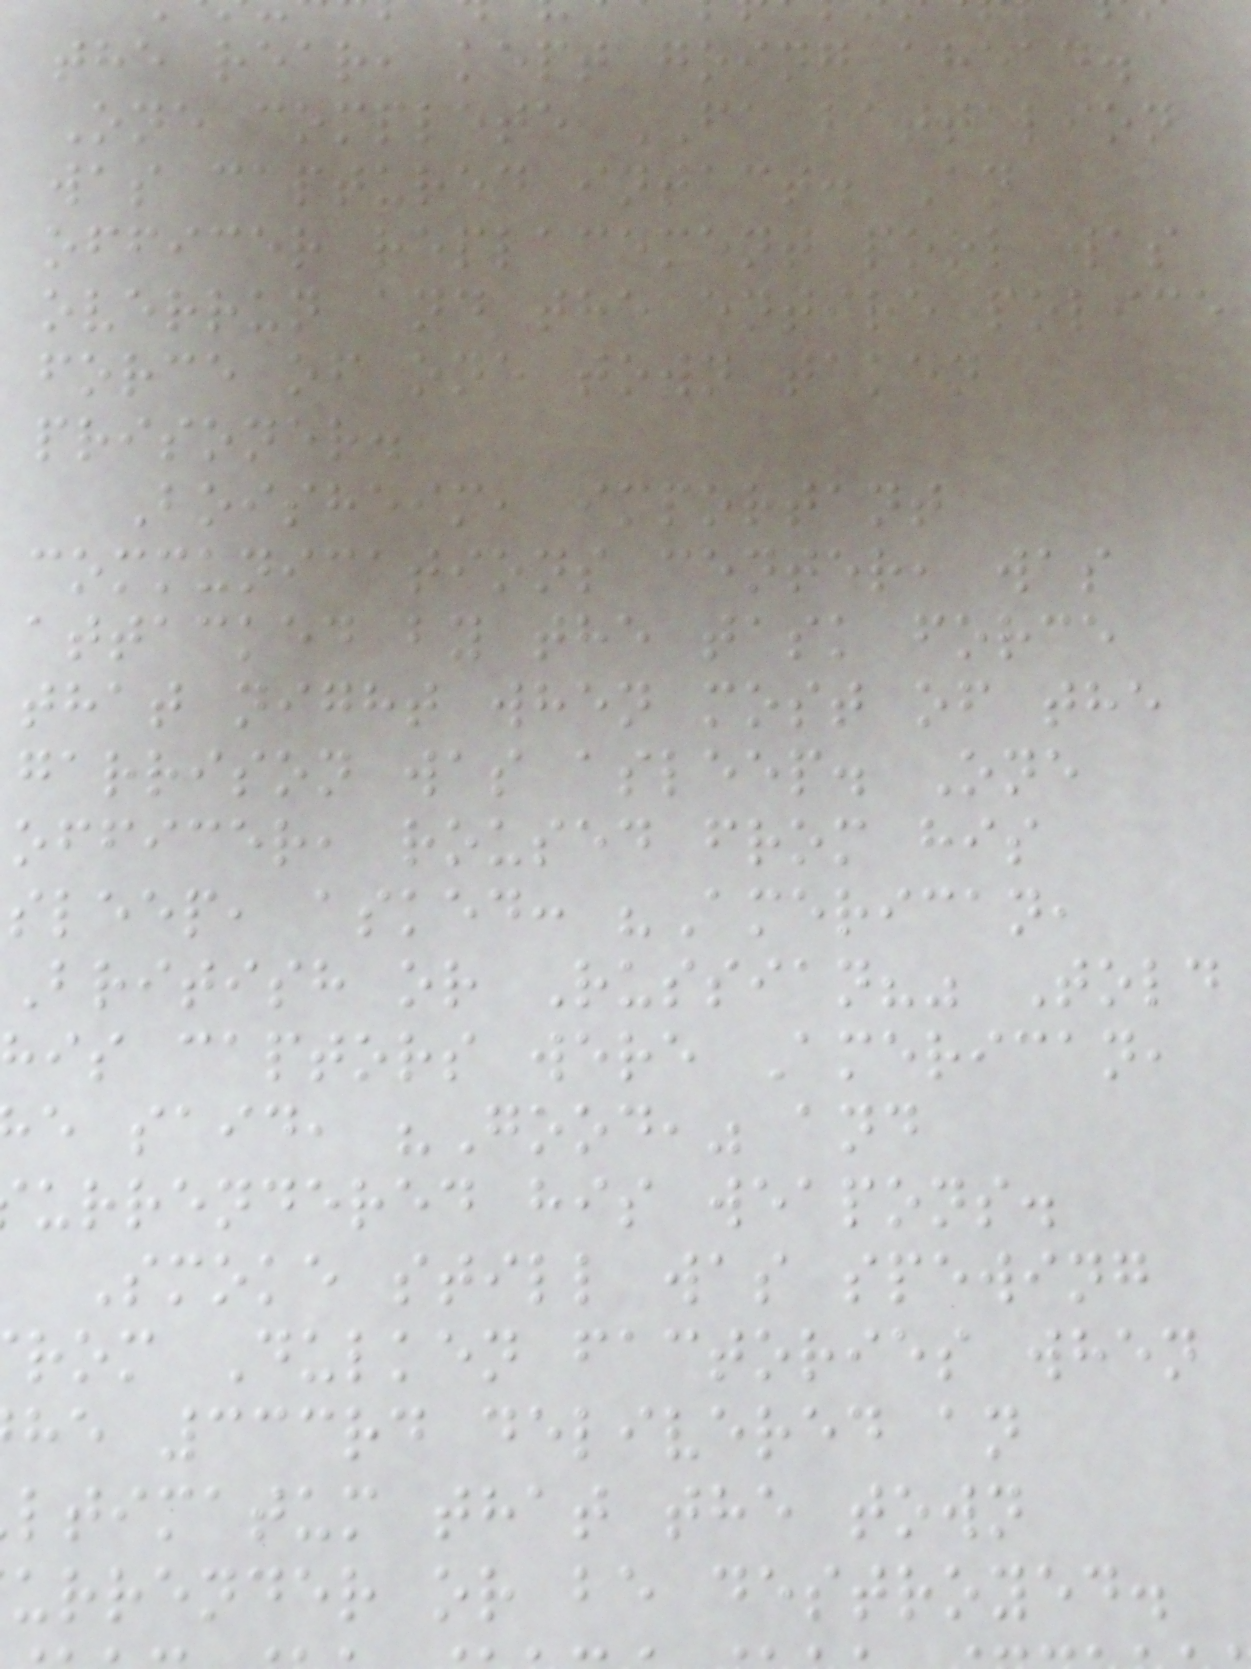the rear, kept going ahead.
One complete FA battalion
was captured intact. An
officer replacement pool was
overrun and the entire police
force of one town taken
prisoner.
Boisheim, important
communications center, was
attacked by the task force
that night when most of the
garrison was asleep. One
officer, roused from his
sleep, asked: "American,
British or Russian?" Told
is captors were American,
e said, "Good," and
urrendered his weapons.
Smoke still was spewing
rom Dulken factories when
he 333rd delivered an
ltimatum that the town
urrender or be destroyed.
